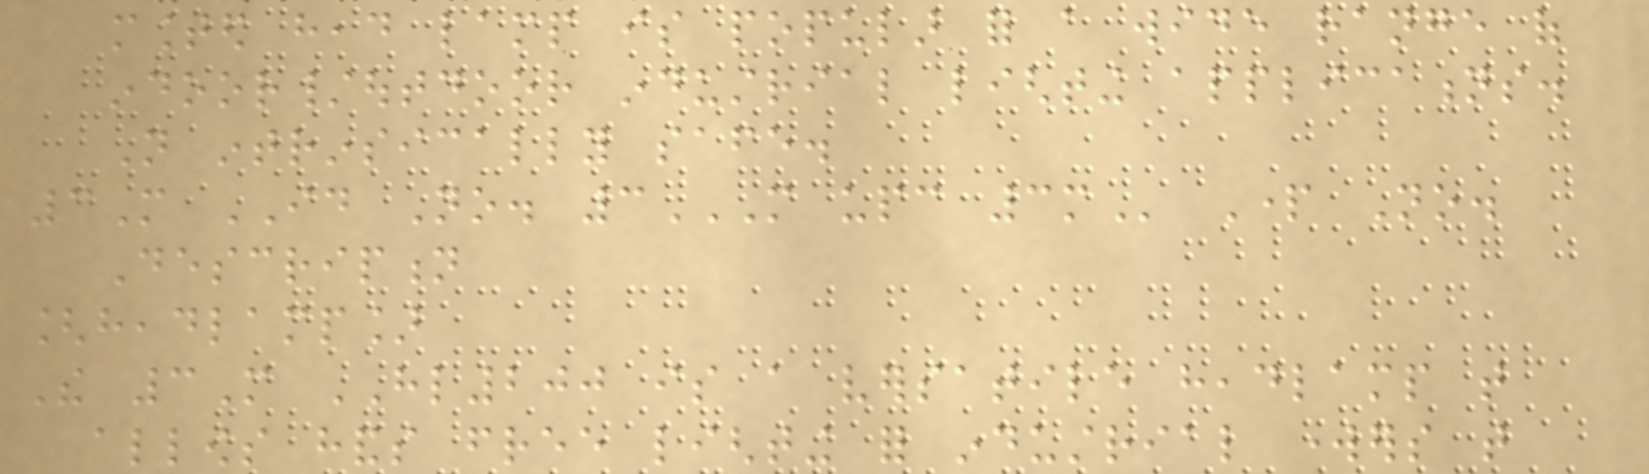mounted head lamp is popular for a wide range of
indoor/outdoor industrial lighting applications.
Not intrinsically safe.
3M ID No. 3M UPC 3M Part No.
Description
[headlamp]
The 3M HL200 is a versatile headlamp that
allows hands free lighting for industrial workers that
